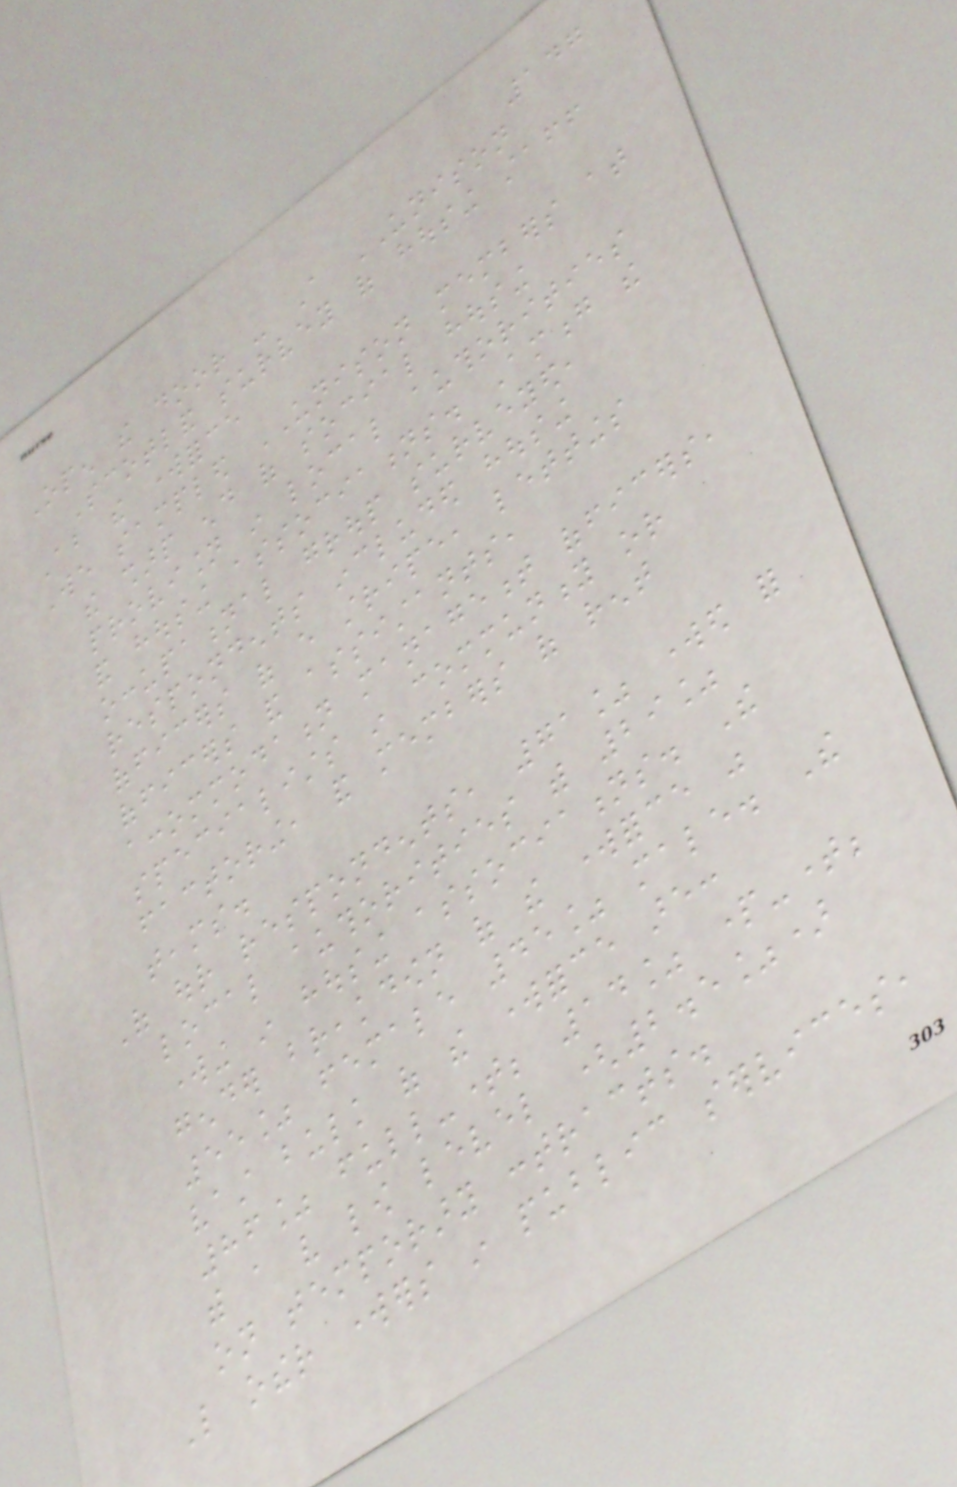147
Open the door - A UNISON
Scotland survey of housing staff
About the workforce
We sampled UNISON members at
the sharp end of social housing
provision in local authorities
and housing associations. Among the
occupational group surveyed,
respondents included housing
officers of every stripe, lettings
officers and assistants,
accommodation management officers,
specialists in community or
factoring, and members of rent
teams.
Of our respondents, 71% worked for
local authorities with 29%
working in housing associations. The
gender breakdown of the workforce was
55% female 45% male. The
vast bulk of the workforce are:
86% full-time; 14% part-time;
with a very low level (2.5%)
on temporary contracts.
Like other workers in public services,
